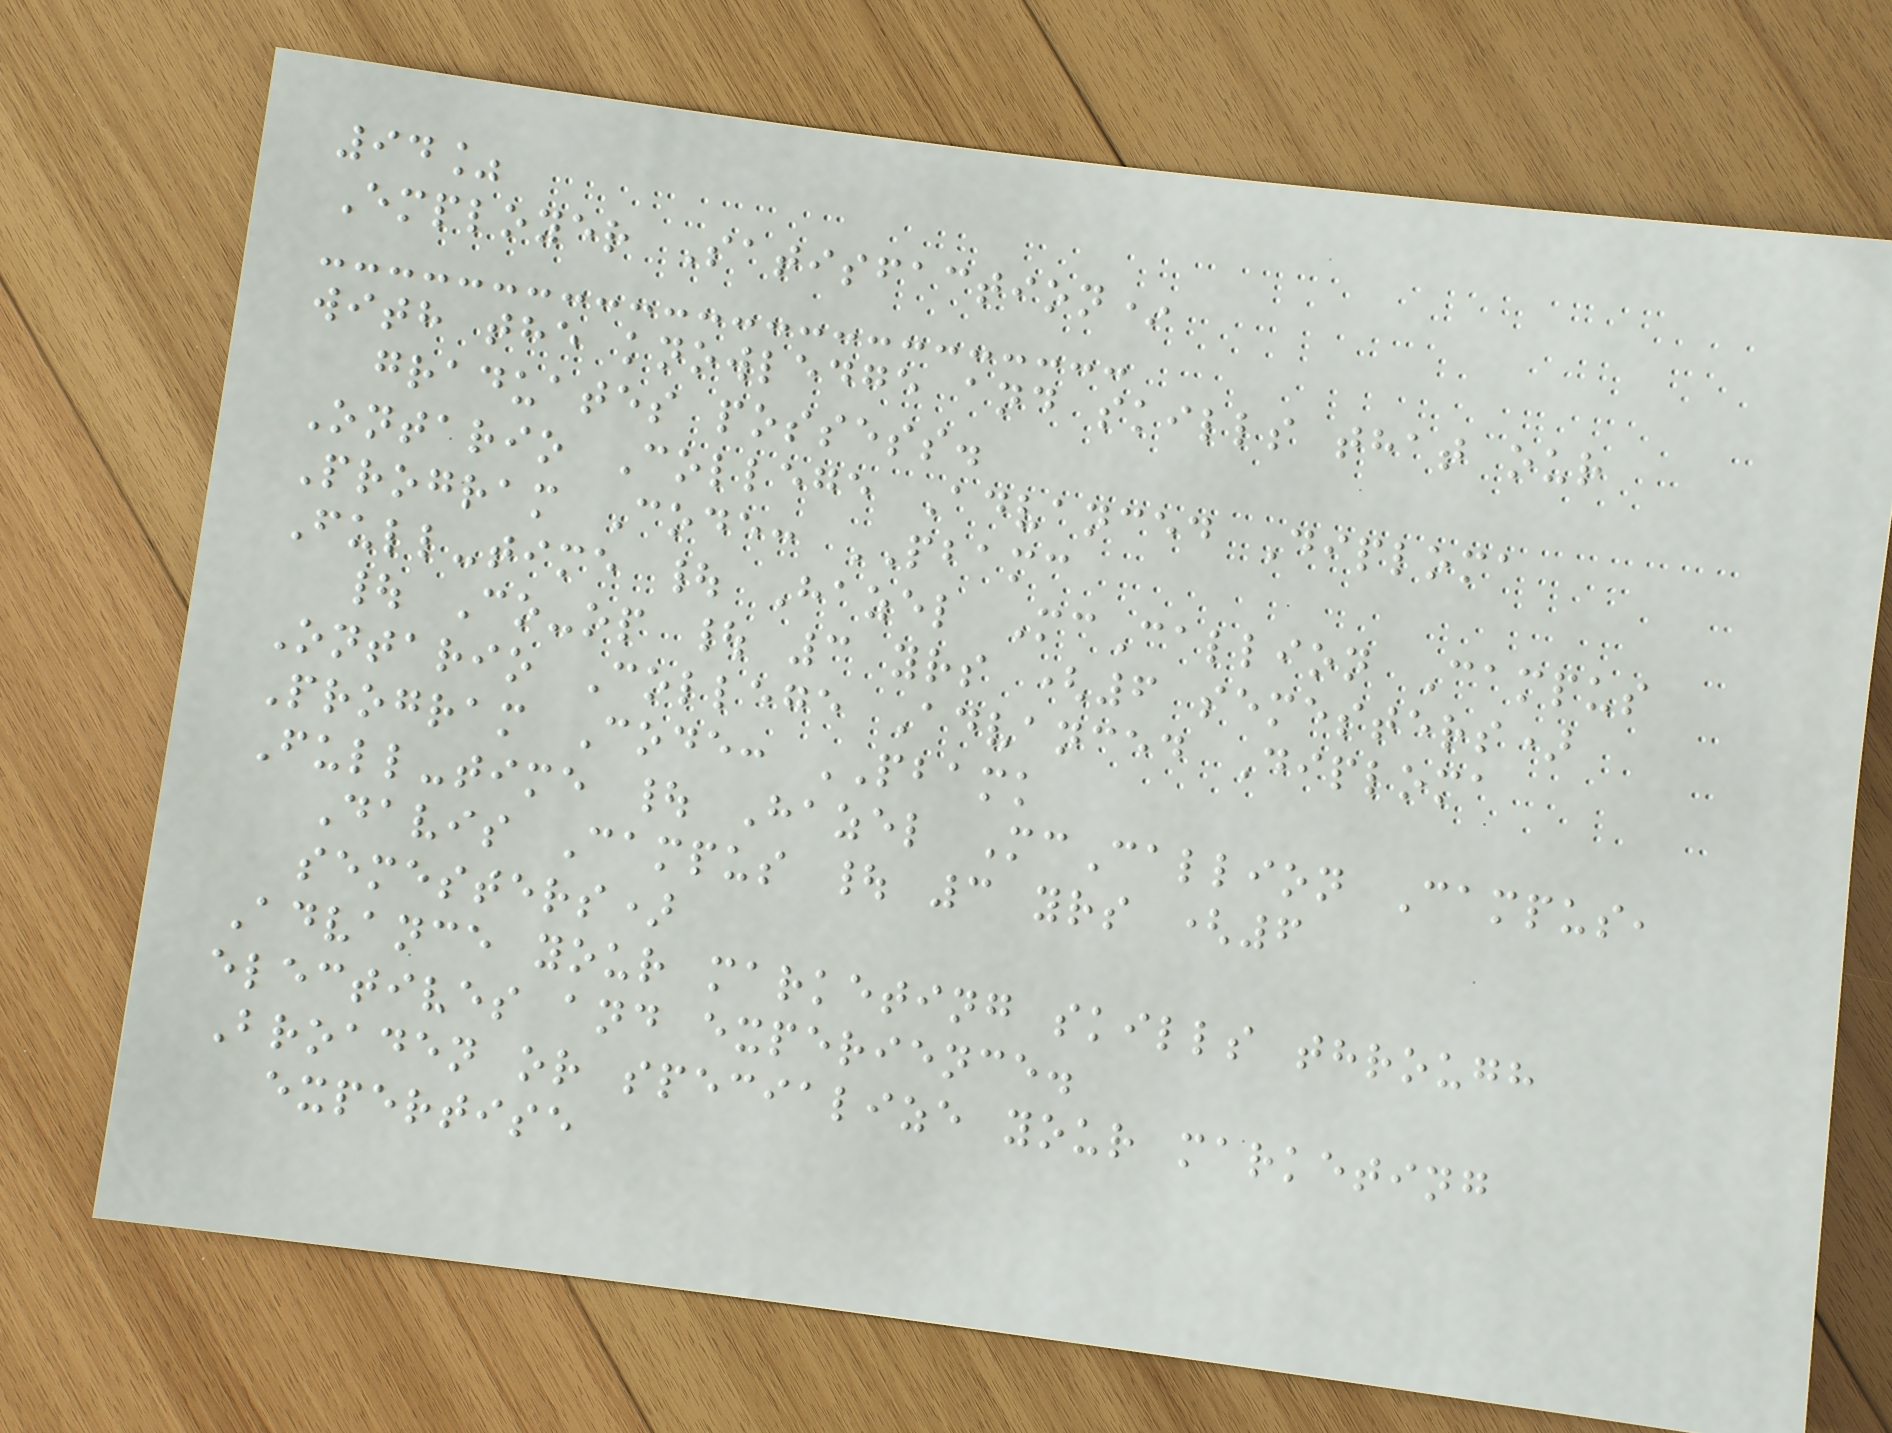94%
Employer Satisfaction*
with the knowledge and skills that our
graduates possess.
Ontario College Advanced Diploma
Program Code: PBAMC
Full-time | Hazel McCallion Campus
| Co-op | 3 yrs (6 semesters)
Ontario College Advanced Diploma
Program Code: PBAMK
Full-time | Hazel McCallion Campus,
Davis Campus | 3 yrs (6
semesters)
Advance your marketing skills through
electives and experience.
Broaden or specialize your marketing
expertise
